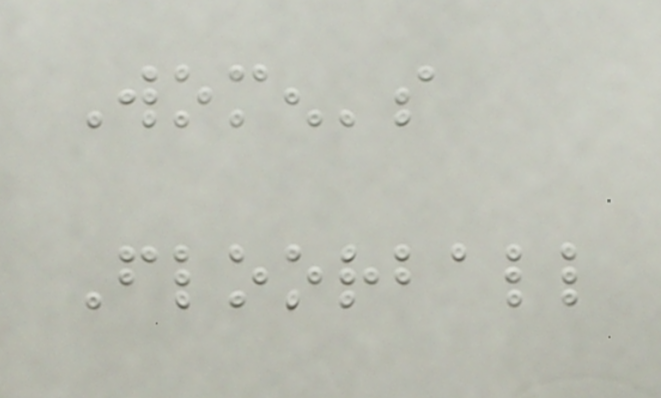Women's
Floorball
